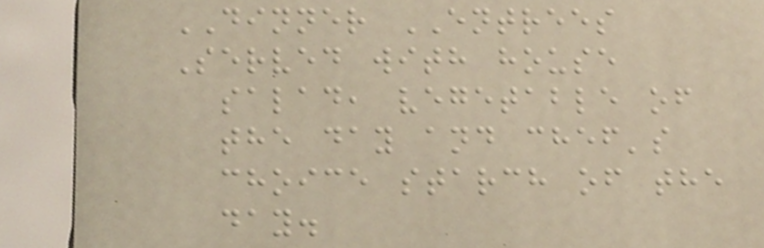DINNER ENTREES
Served with house
salad, vegetable of
the day and chef's
choice starch of the
day.
